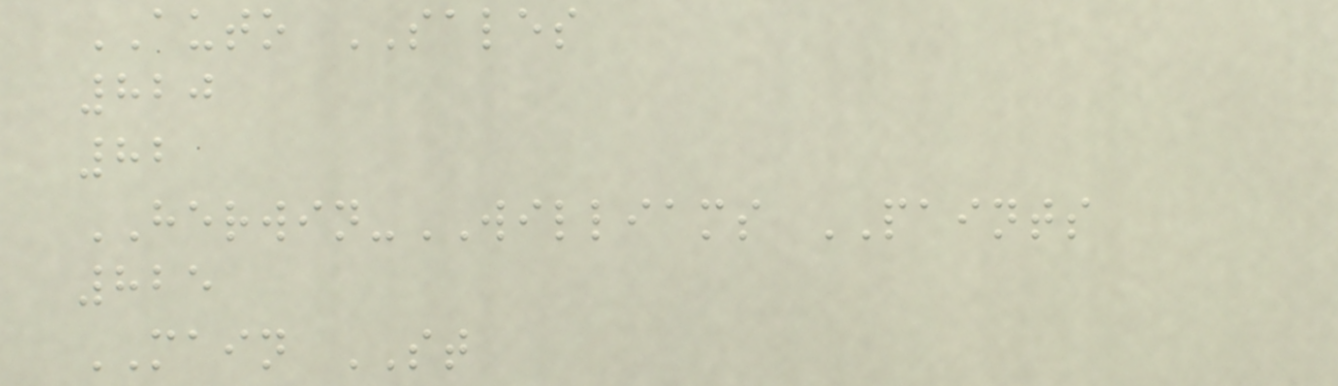AUTO SALES
820
82
HERWIN-WILLIAMS PAINTS
825
MAIN ST
